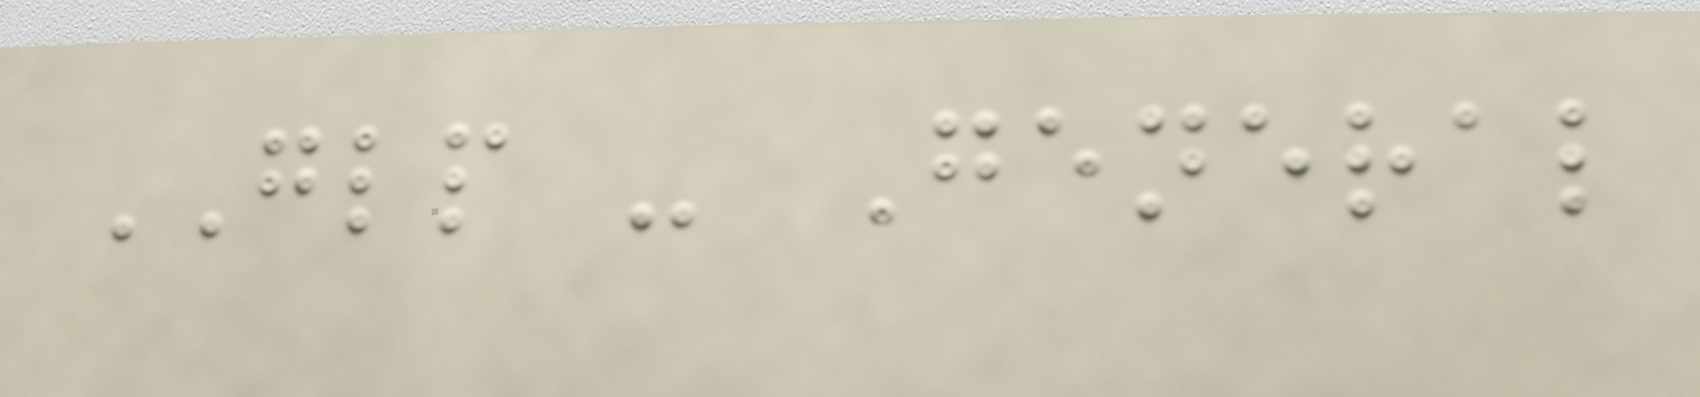GLP - General
